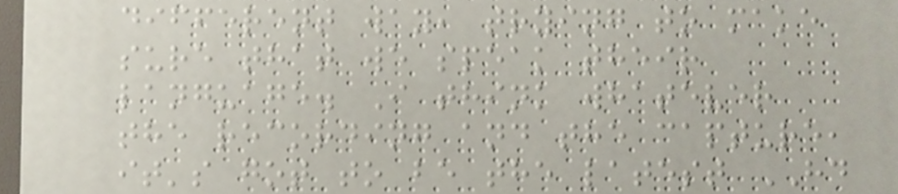different way, trying to make
sure that we speak their
language. I think whatever
the recording and the capture,
it's got to be the latest HD
